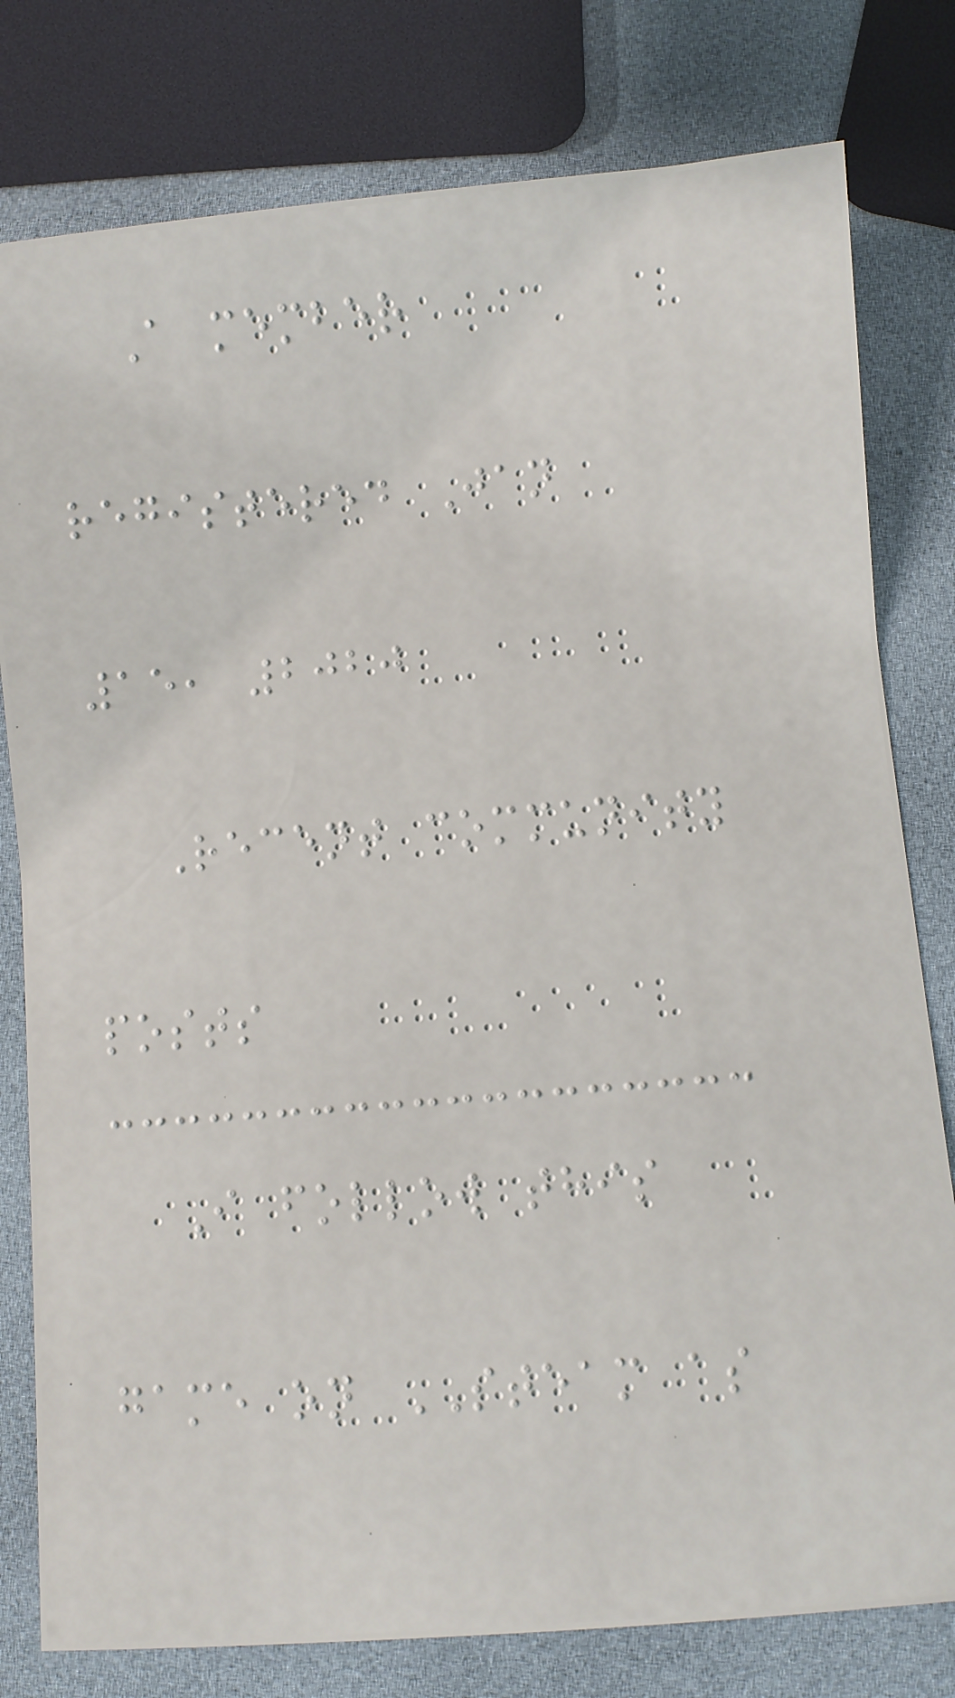A member
registered Jan
15, 2020
Recent community
posts
I follow this
game on STEAM as
